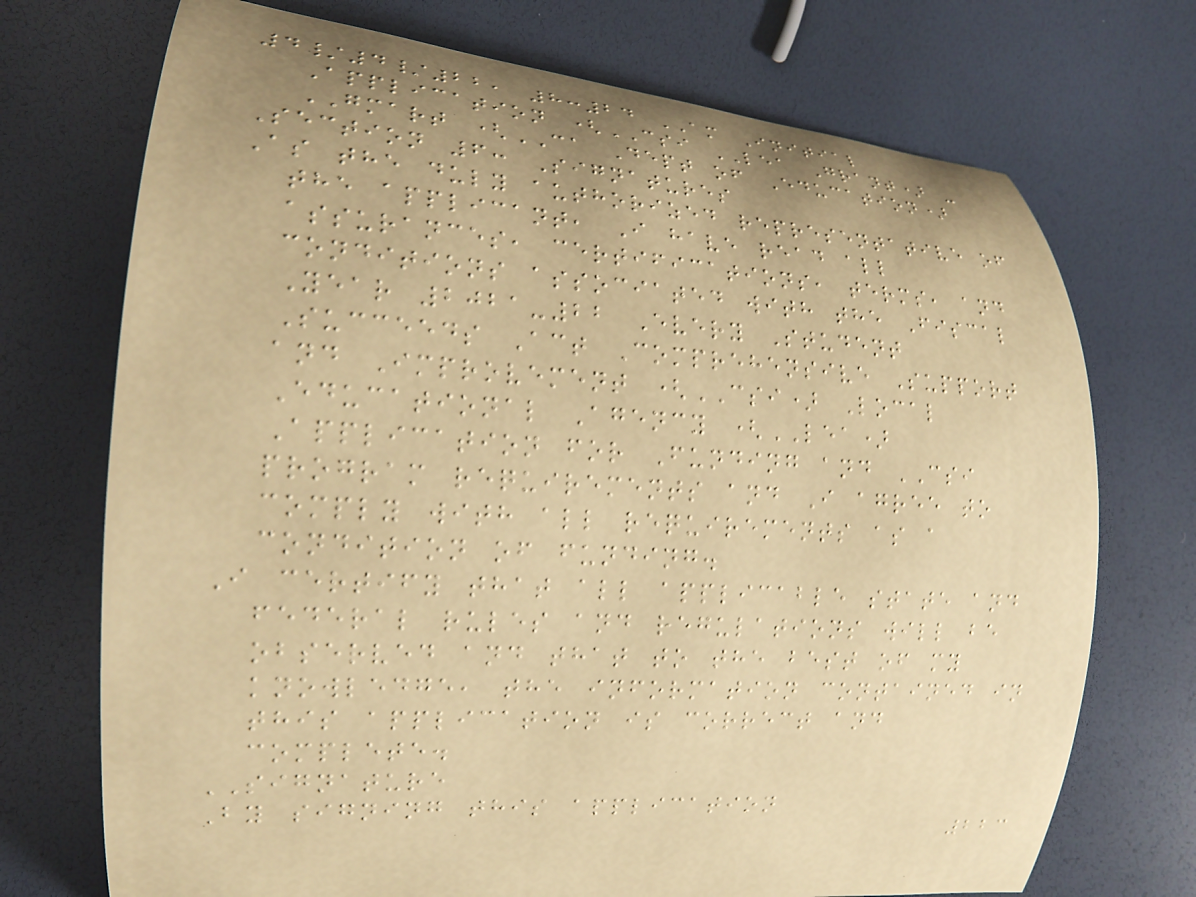4/4/22, 8:24 AM Initial
Application (CSI LEA Grant) -
GMART (CA Dept of Education)
Section 6: Signatures
As the duly authorized representative of
the applicant, I have read all
assurances, certifications, terms, and
conditions associated with the Fiscal
Year 2021-22 Every Student
Succeeds Act Comprehensive Support
and Improvement (CSI) Local
Educational Agency (LEA)
Application for Funding and CSI
program requirements and I agree to
comply with all requirements as a
condition of funding.
I certify that all applicable state and
federal rules and regulations will be
observed and that to the best of my
knowledge, the information contained in
this application is correct and
complete.
SIGNATURE
By signing this application
223
